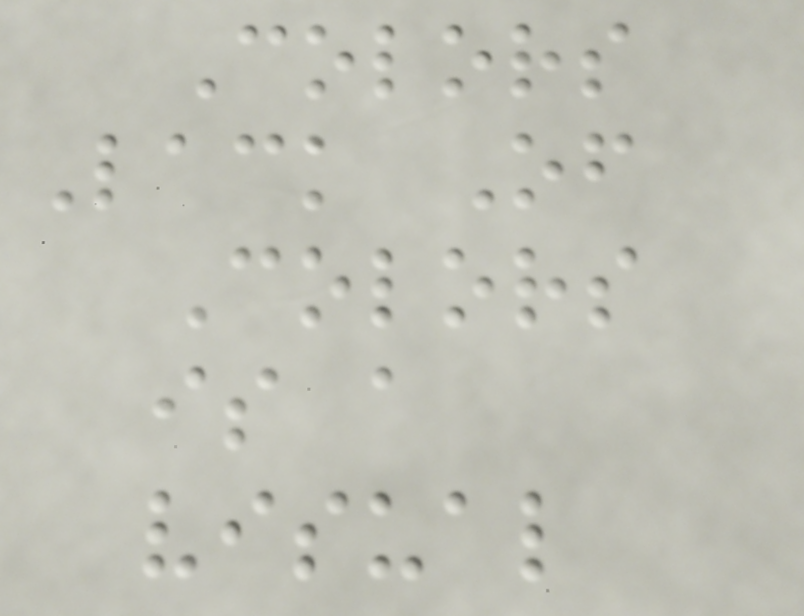Colors
Lack Of
Colors
is a
visual
